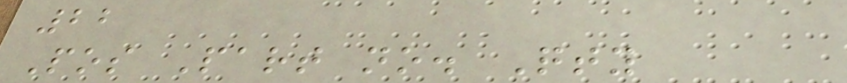22
Pos Part no. Qty
